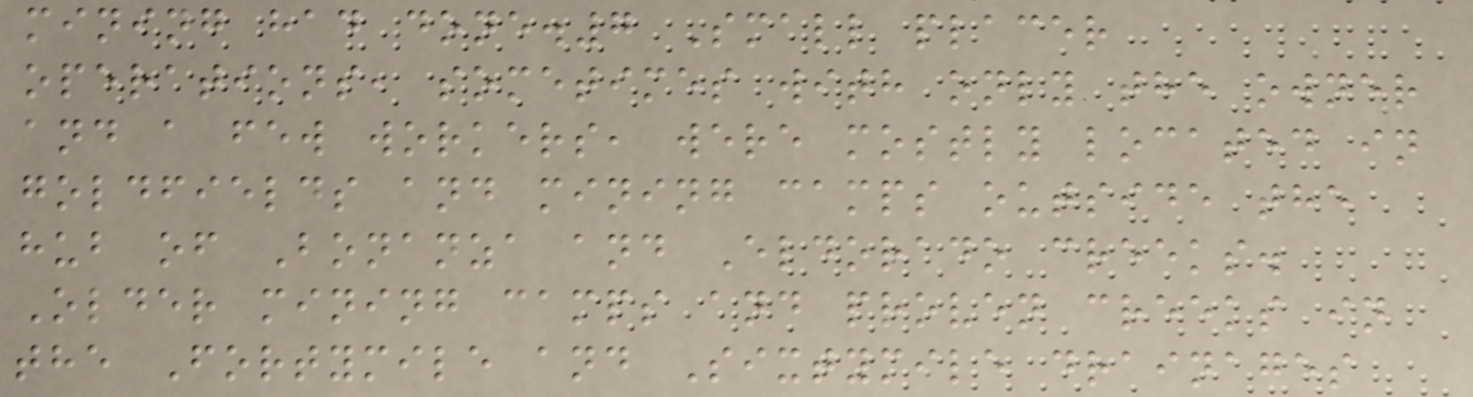mining had done.7 Small placer
operations, sometimes with only the owner
and a few workers, were mostly located in
goldfields and mining camps outside the
hub of Bonanza and Eldorado creeks.
Older mining camps and proven creeks in
the Fortymile and Sixtymile drainages
